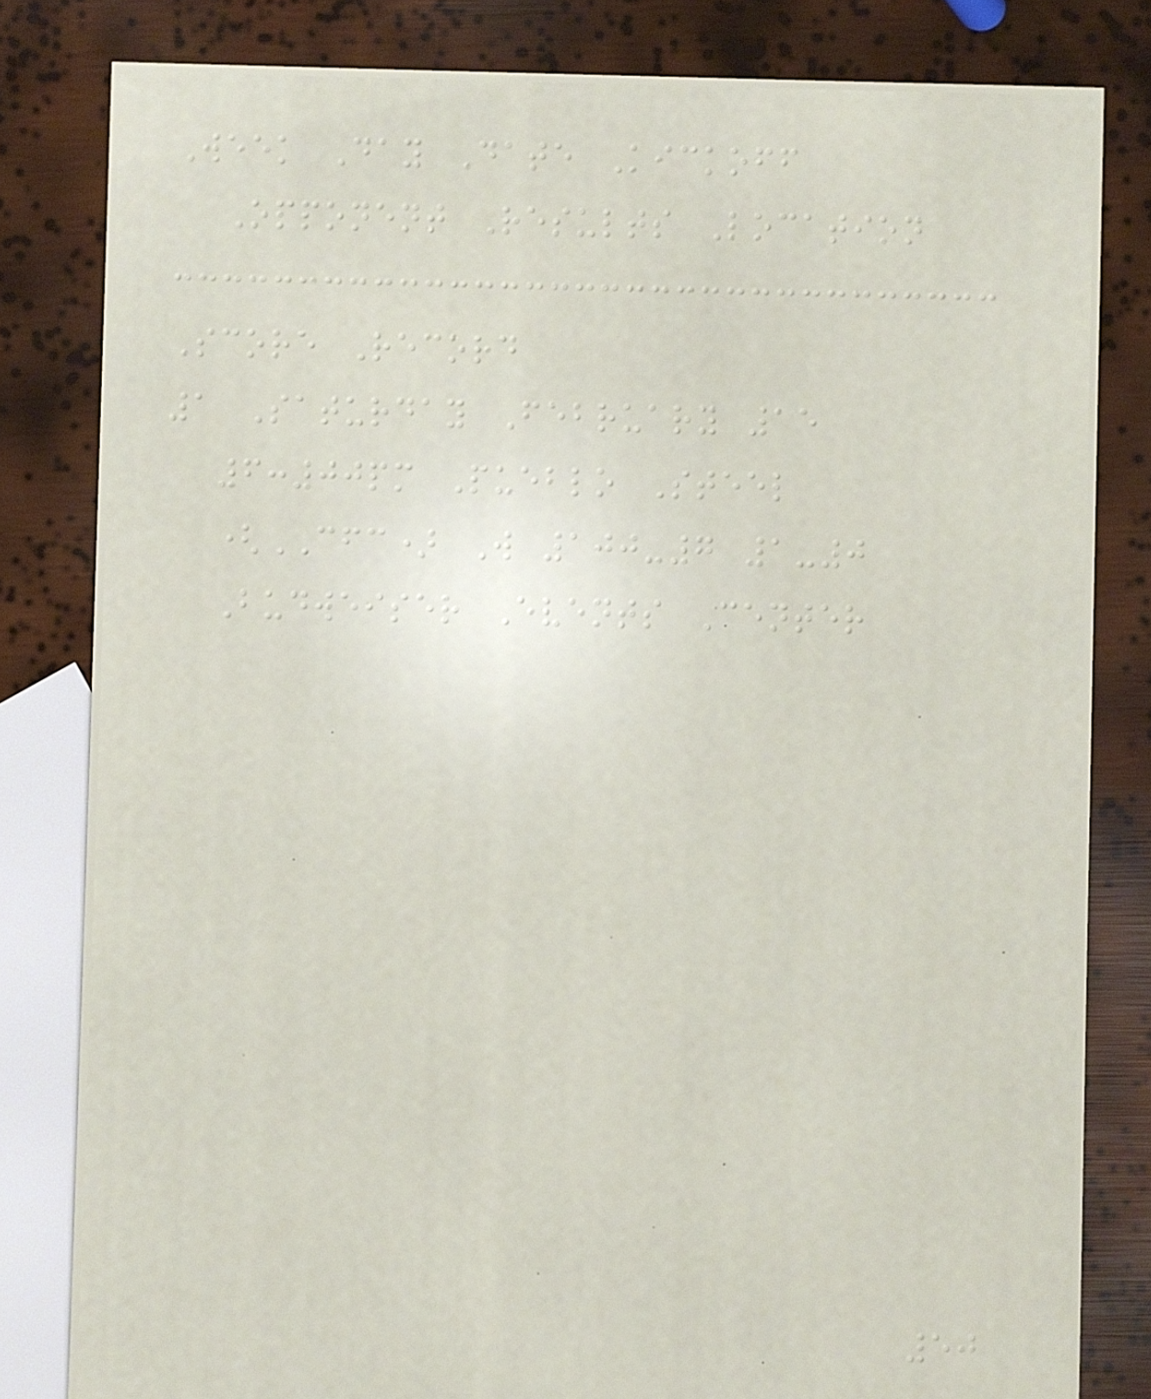Week Day Date Kickoff
Opponent Results Location
Score Record
1 Saturday February 15
6:00pm Pueblo Steel
(CFC) W 100-7 1-0
Budweiser Events Center
50
